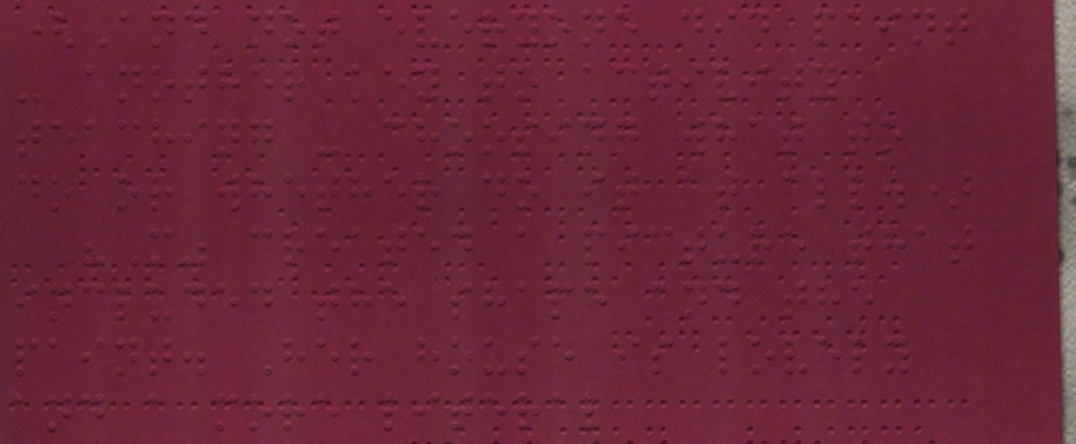(And not everyone did paint
- another key to activity
teaching - choosing what to
do or whether do it at all.)
"M" created a picture that
included the shape and the
paint. Her house is lovely
and a more literal
